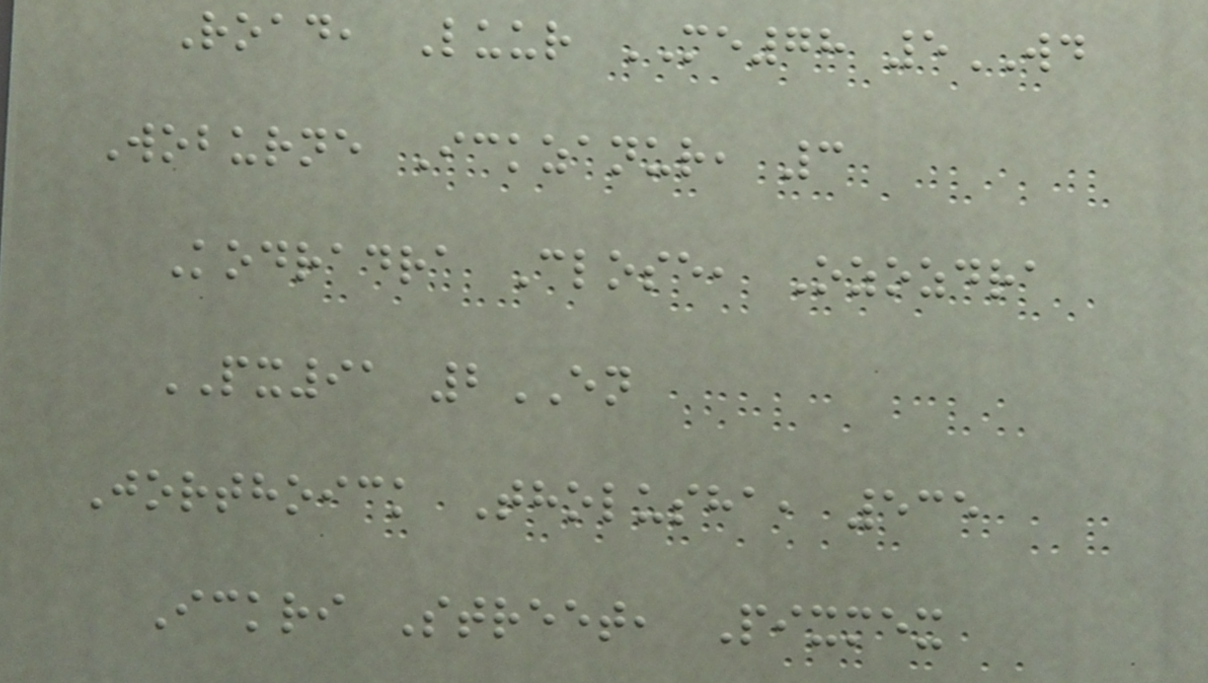Road, Luur ME78 5WD
Woburne Ickzanur, 3
Kodradra Close, Ozozdra
PX91 2EN
Jorthoick Tholusha, 535
Ickri Street, Pixmex
